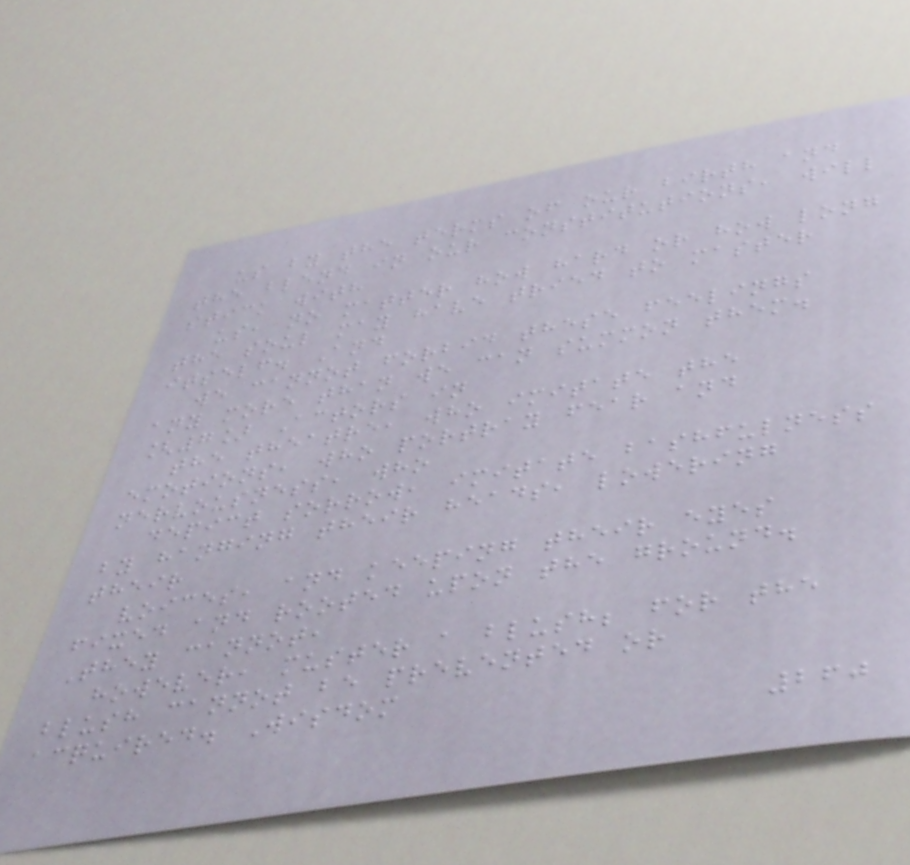us by the terms of our birth and
the blend in our constitutions, will
stick with
us, no matter how hard or how long
the soul may have tried to master
itself. And
we cannot forbid these feelings
any more than we can summon them.
[7] Actors in
the theatre, who imitate the
emotions, who portray fear and
nervousness, who
depict sorrow, imitate bashfulness
by hanging their heads, lowering
their
voices, and keeping their eyes
fixed and rooted upon the ground.
They cannot,
however, muster a blush; for the
blush cannot be prevented or
acquired. Wisdom
260
